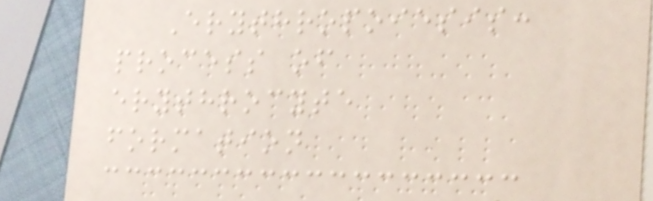Erythropoiesis:
process of
erythrocyte
formation
